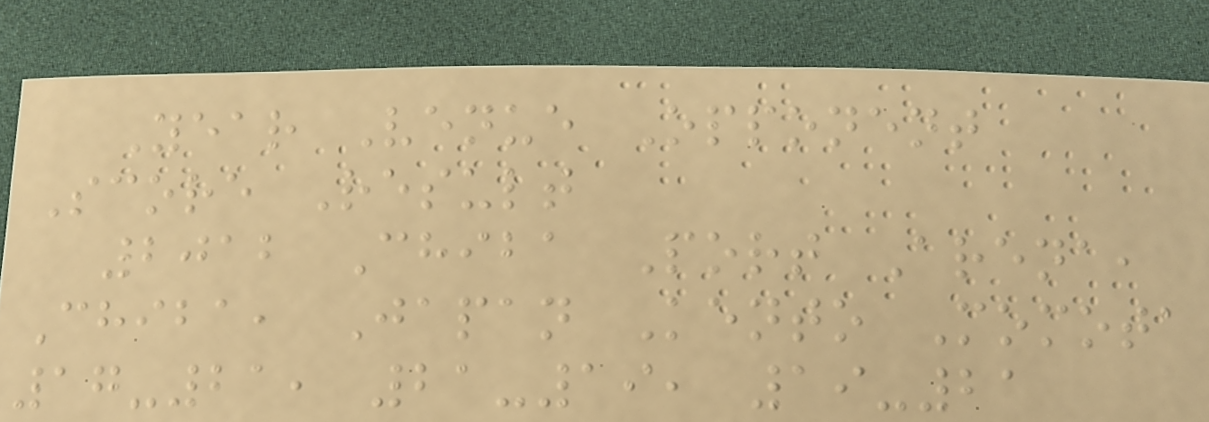Year Venue Opponent
Score Result
2012 Chiba Port Arena,
Chiba, Japan Kento Momota
17-21, 21-19, 19-21
